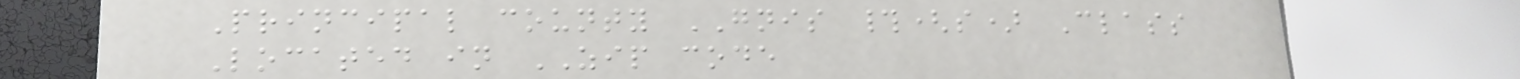Principal county GNIS #(s) Class
Located in ZIP code
